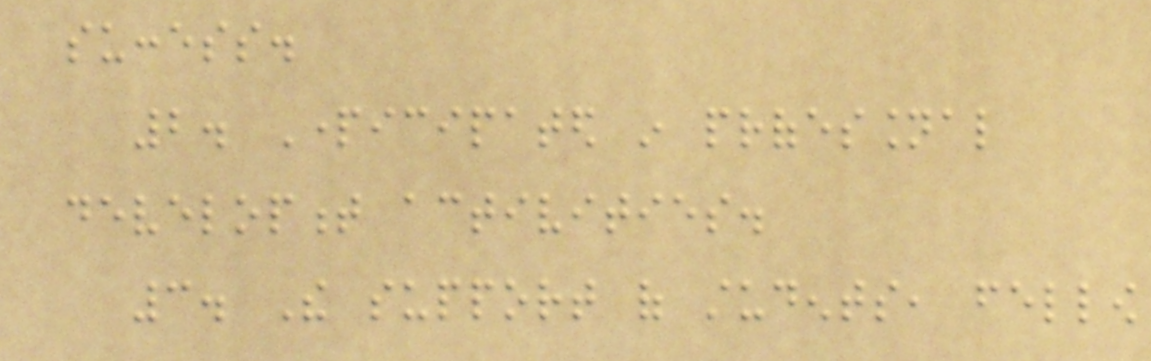success.
2. Participated in professional
development activities.
3. The support of students, fellow
